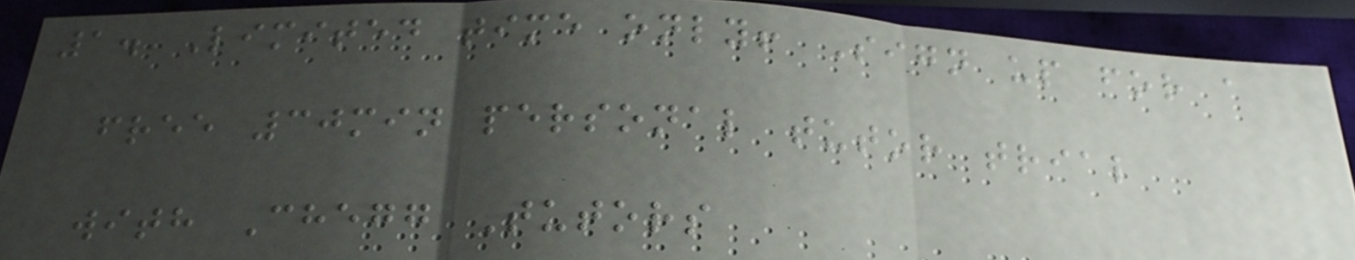1. Limited time only! Sign up for a
free 30min personal tutor trial
with Chegg Tutors
